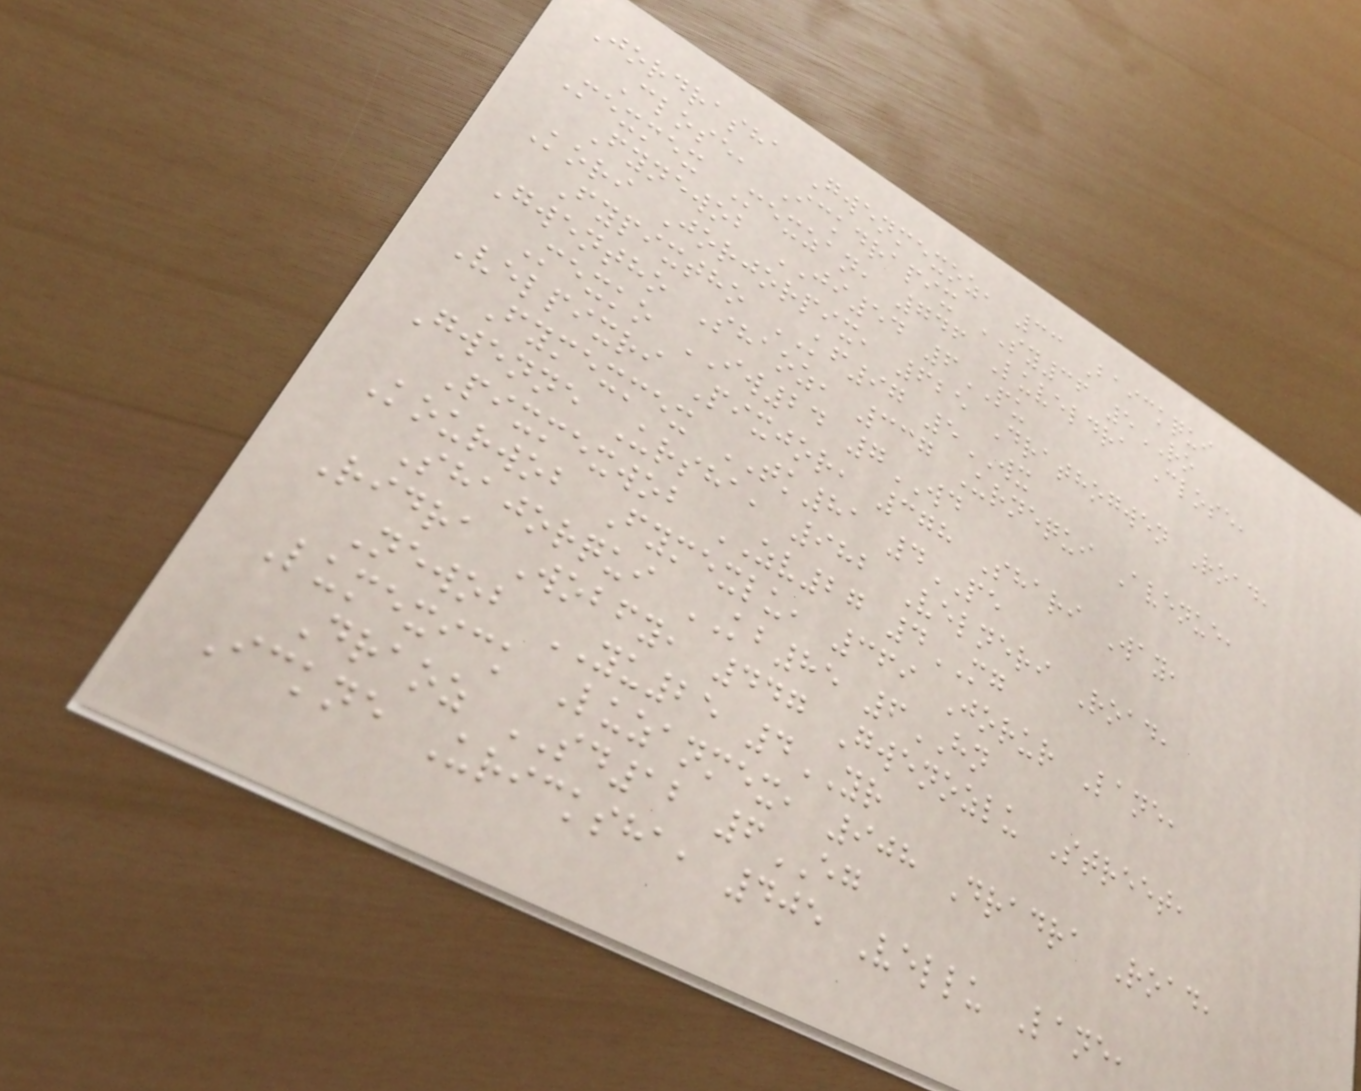Jordrasha Gwenmexoz, 33 Baickqui
Close, Ickdrapix SY36 5RO
Mexmex Mexzan, 746 Luveldra Close,
Fynewob JI54 6PU
Kori Jorjorpix, 625 Drathogwen Road,
Fypixtho KF97 5WX
Gwentho Shaoz, 337 Urnequi Avenue,
Mexko IW24 7WD
Velpixri Pixjor, 378 Shari Way,
Fymexmex TK81 4PE
Gwenne Ursha, 982 Velneri Road,
Pixmexwob ZV27 4MG
Kourwob Fymexlu, 369 Jorur Lane,
Shajorqui KB85 6HN
Ridra Wobfy, 447 Gwenozlu Street,
Newob YU25 4YR
Lumexick Luzanmex, 908 Dradra Road,
Draoz SD12 6EG
Ickne Uricksha, 405 Vellu Lane,
